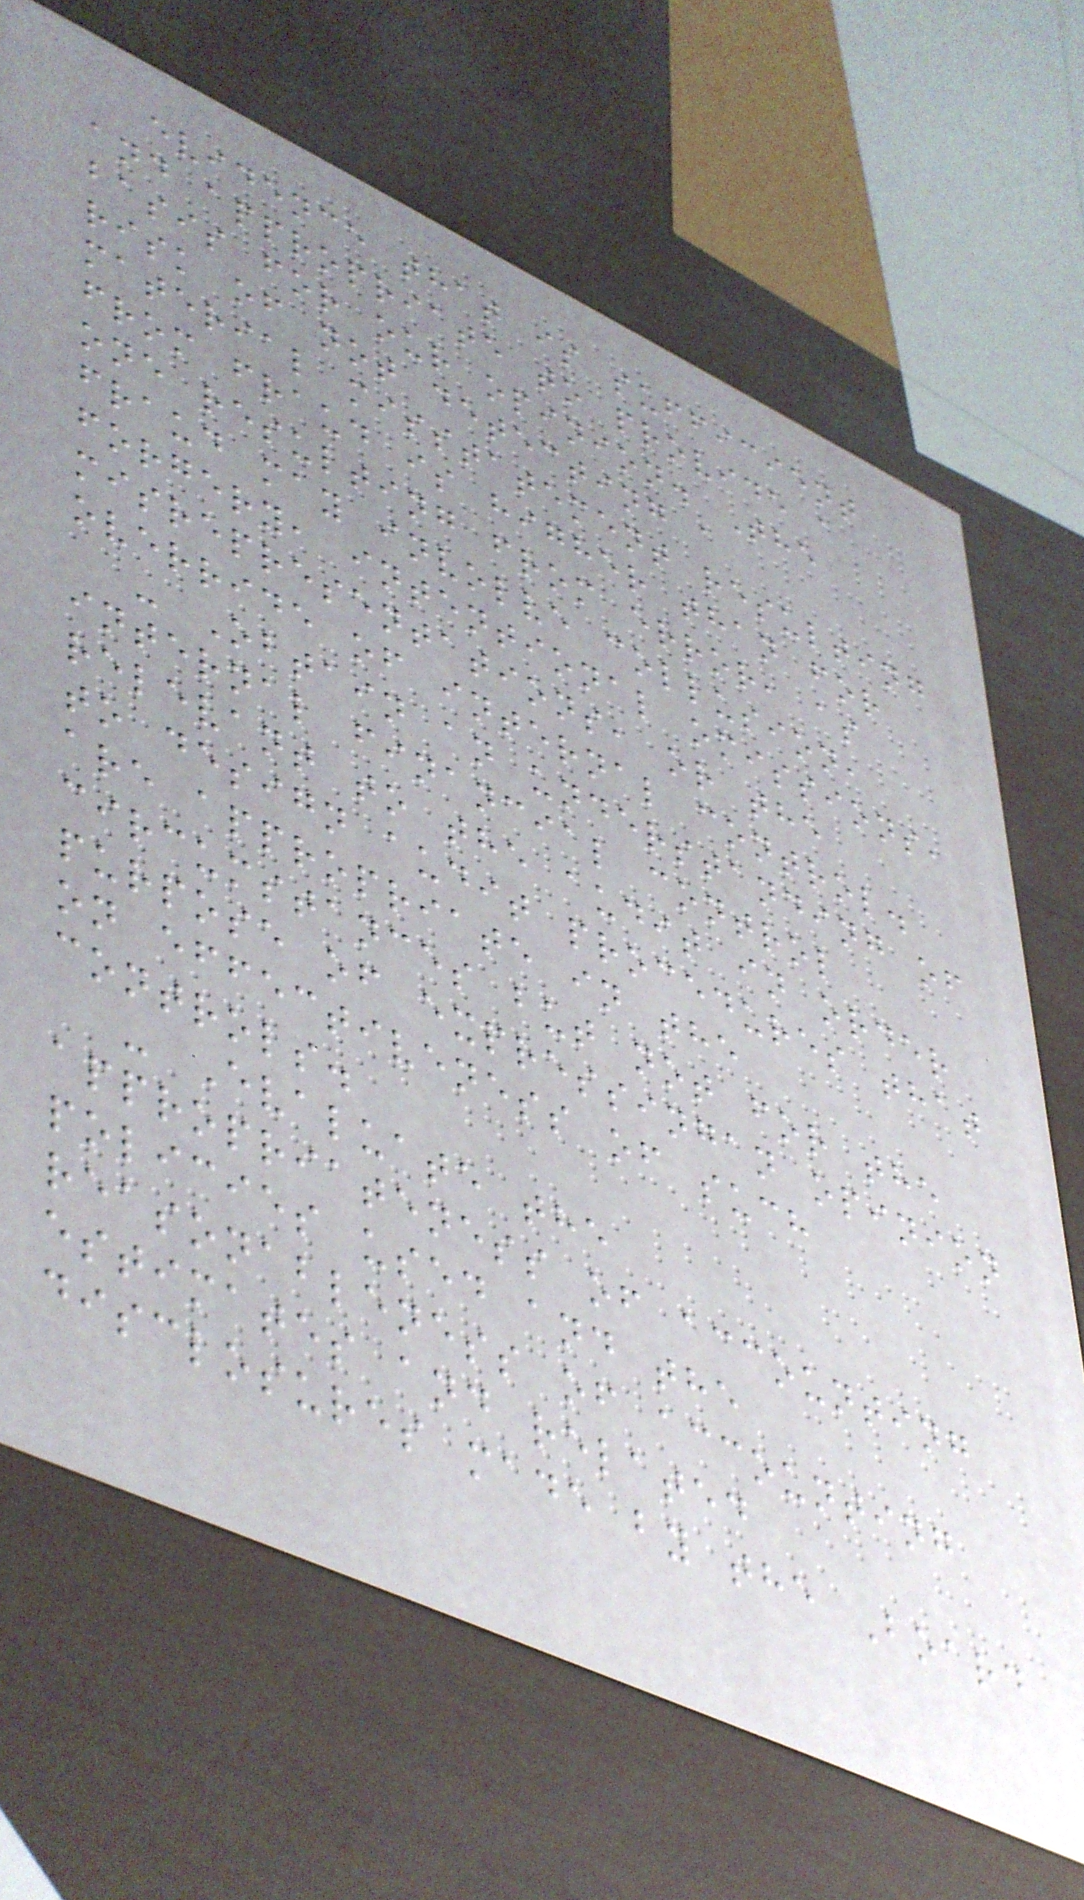evidence that is sufficient
and appropriate to provide a
basis for our opinion. The
risk of not detecting a
material misstatement resulting
from fraud is higher than for
one resulting from error, as
fraud may involve collusion,
forgery, intentional omissions,
misrepresentations, or the
override of internal control.
- Obtain an understanding of
internal financial control
relevant to the audit in order
to design audit procedures that
are appropriate in the
circumstances but not for the
purpose of expressingan opinion
on effectiveness of such
controls.
- Evaluate the
appropriateness of accounting
policies used and the
reasonableness of accounting
estimates and related
disclosures made by the Board
